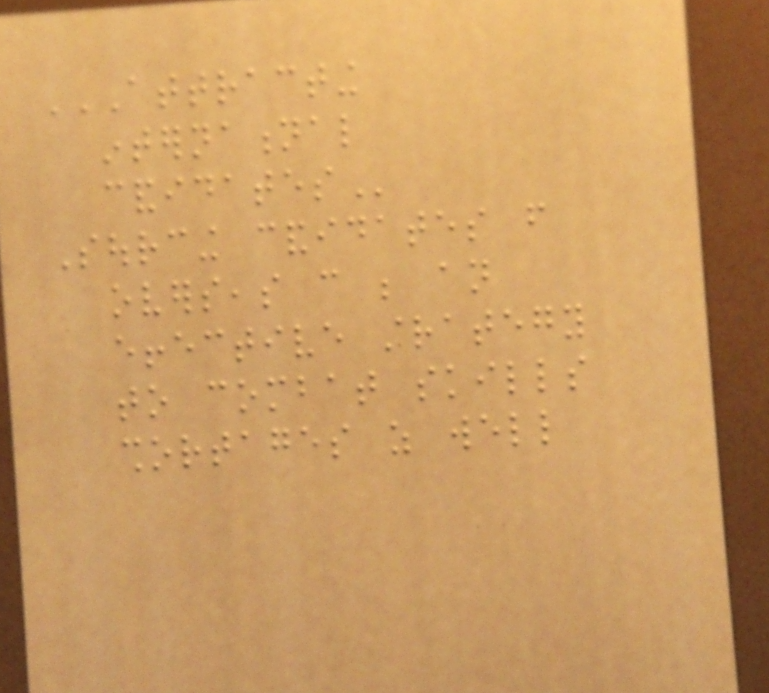ATTRACTING
INTERNATIONAL
CANDIDATES
Sourcing candidates from
overseas can be an
effective strategy
to combat skills
shortages as well
